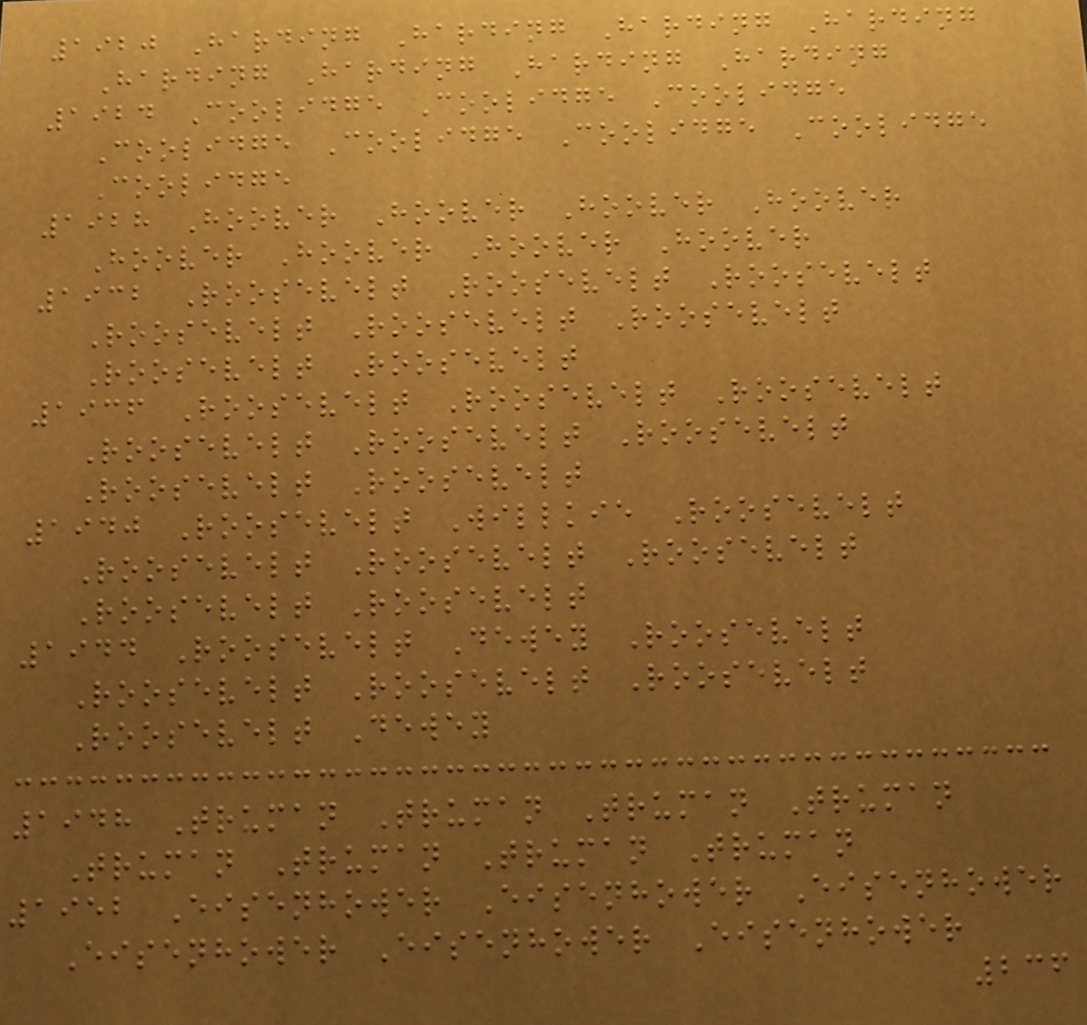1920 Harding Harding Harding Harding
Harding Harding Harding Harding
1924 Coolidge Coolidge Coolidge
Coolidge Coolidge Coolidge Coolidge
Coolidge
1928 Hoover Hoover Hoover Hoover
Hoover Hoover Hoover Hoover
1932 Roosevelt Roosevelt Roosevelt
Roosevelt Roosevelt Roosevelt
Roosevelt Roosevelt
1936 Roosevelt Roosevelt Roosevelt
Roosevelt Roosevelt Roosevelt
Roosevelt Roosevelt
1940 Roosevelt Willkie Roosevelt
Roosevelt Roosevelt Roosevelt
Roosevelt Roosevelt
1944 Roosevelt Dewey Roosevelt
Roosevelt Roosevelt Roosevelt
Roosevelt Dewey
1948 Truman Truman Truman Truman
Truman Truman Truman Truman
1952 Eisenhower Eisenhower Eisenhower
Eisenhower Eisenhower Eisenhower
236
